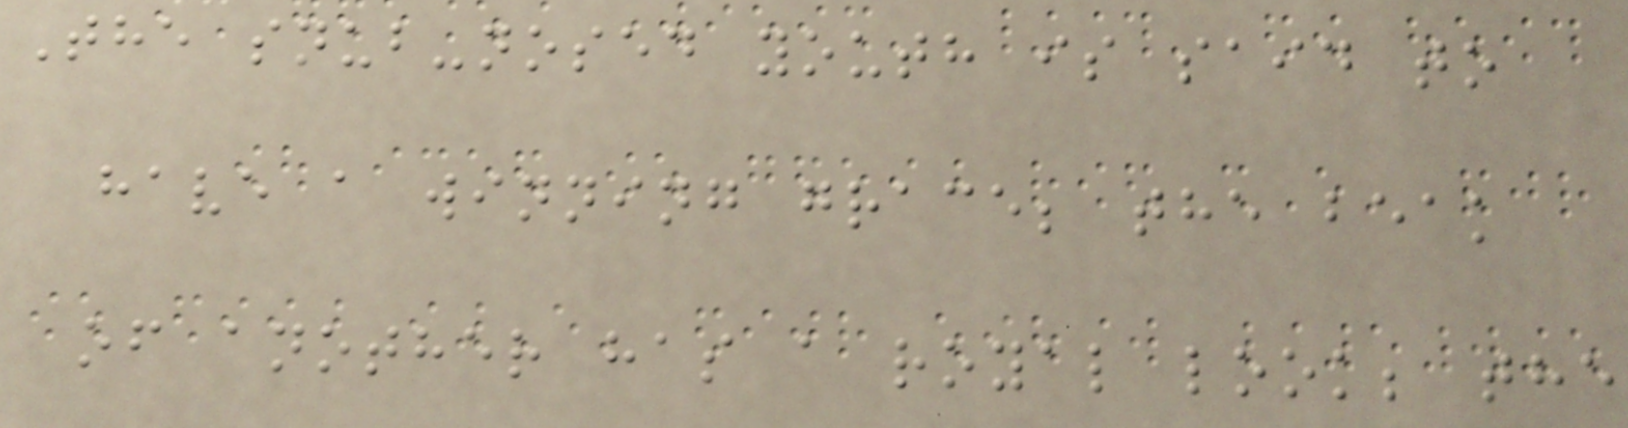The snub-nosed youth is said to
have a winning grace; the beak
of another has a royal look; the
